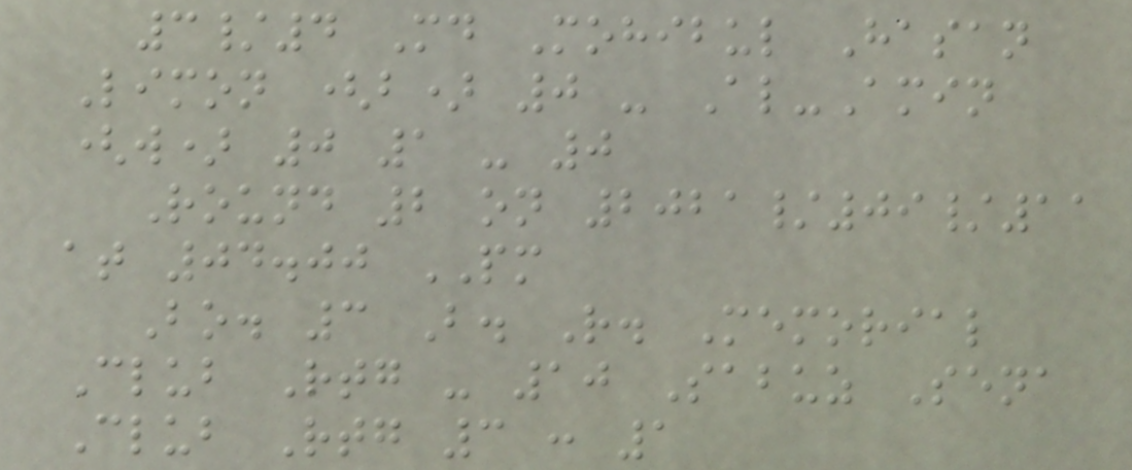3/4 Md Mohibul Hasan
Limon (b) 0 - Al-Amin
(w) 0 1 - 0
Round 2 on 2021/09/11
at 04.00 PM
Bo. 3 B. R. Memorial
Club Rtg - 10 Sabuz Sena
Club Rtg 3 : 1
